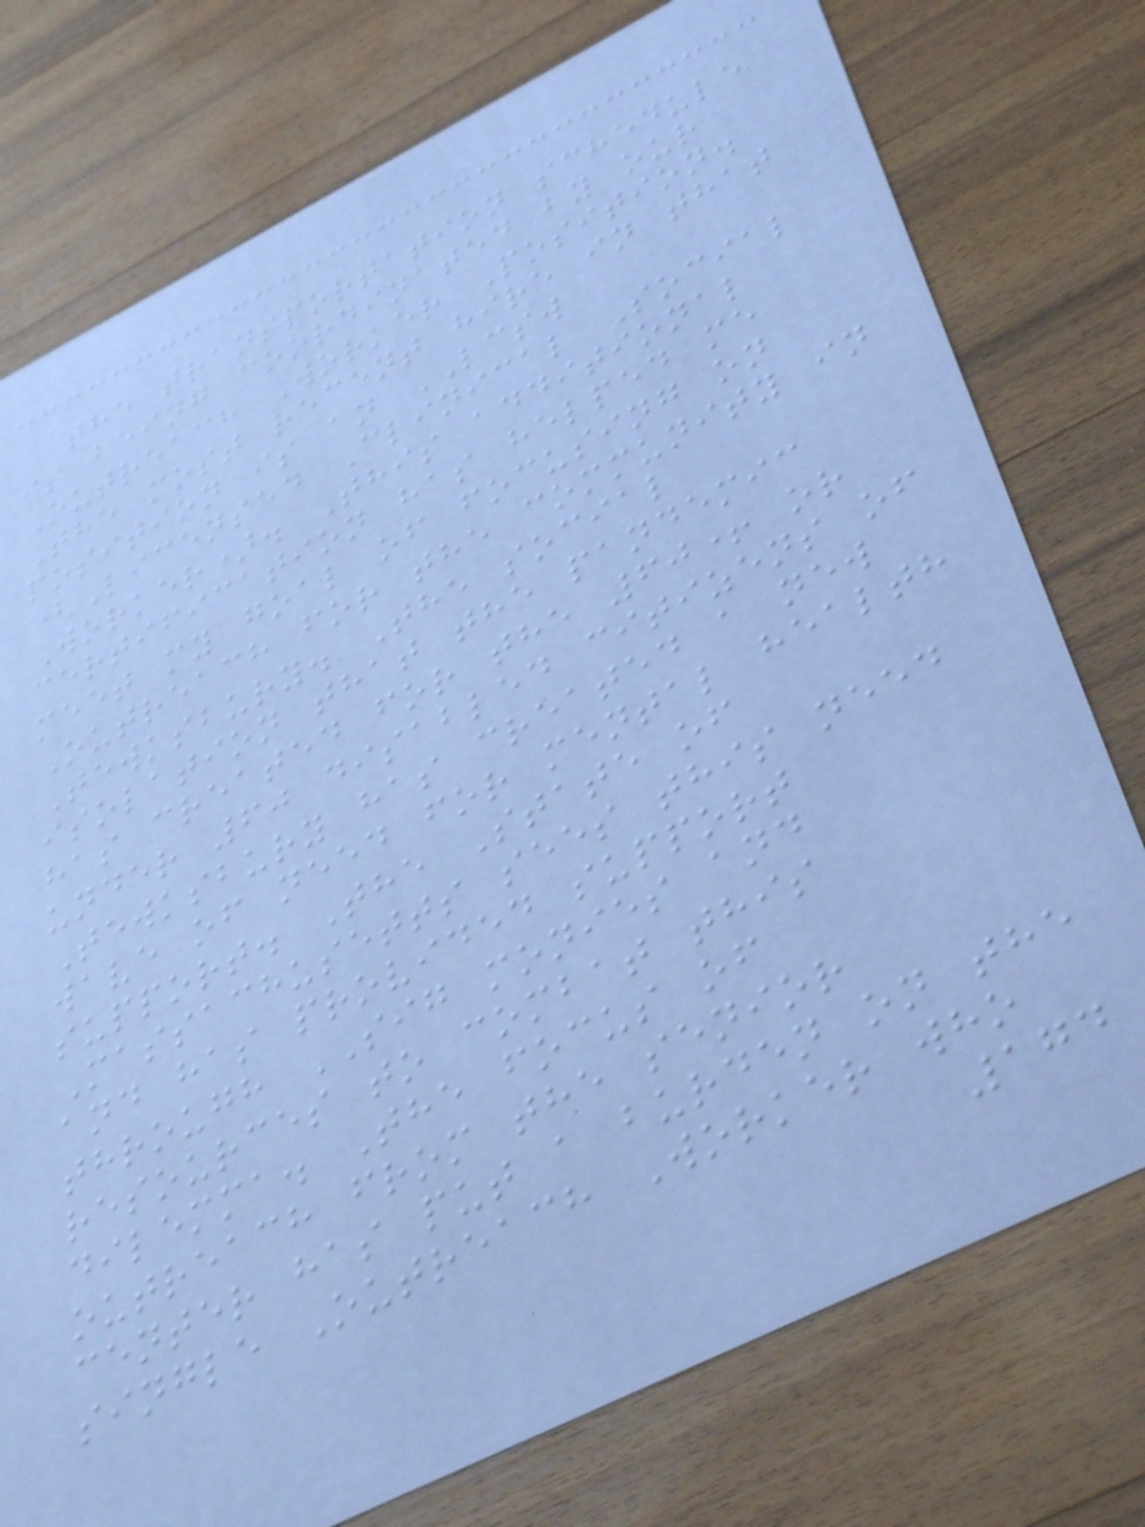the transportation schedule
is being coordinated by our
Outreach Worker Position.
The most recent hire in that
position is an LCSW
(Licensed Clinical Social
Worker). This additional
certification has helped me
meet my goal of focusing on
Outreach for the community in
Tewksbury. The social
isolation that the pandemic
has created for the 60+ or
under 60 disabled citizens of
Tewksbury has created a new
wave of need for mental health
support. The State of
Massachusetts sees this need
and has provided support
through SIG monies and
resources to combat this
dilemma. The focus of
outreach from the senior
center has put a burden on the
single Outreach Worker who
174
